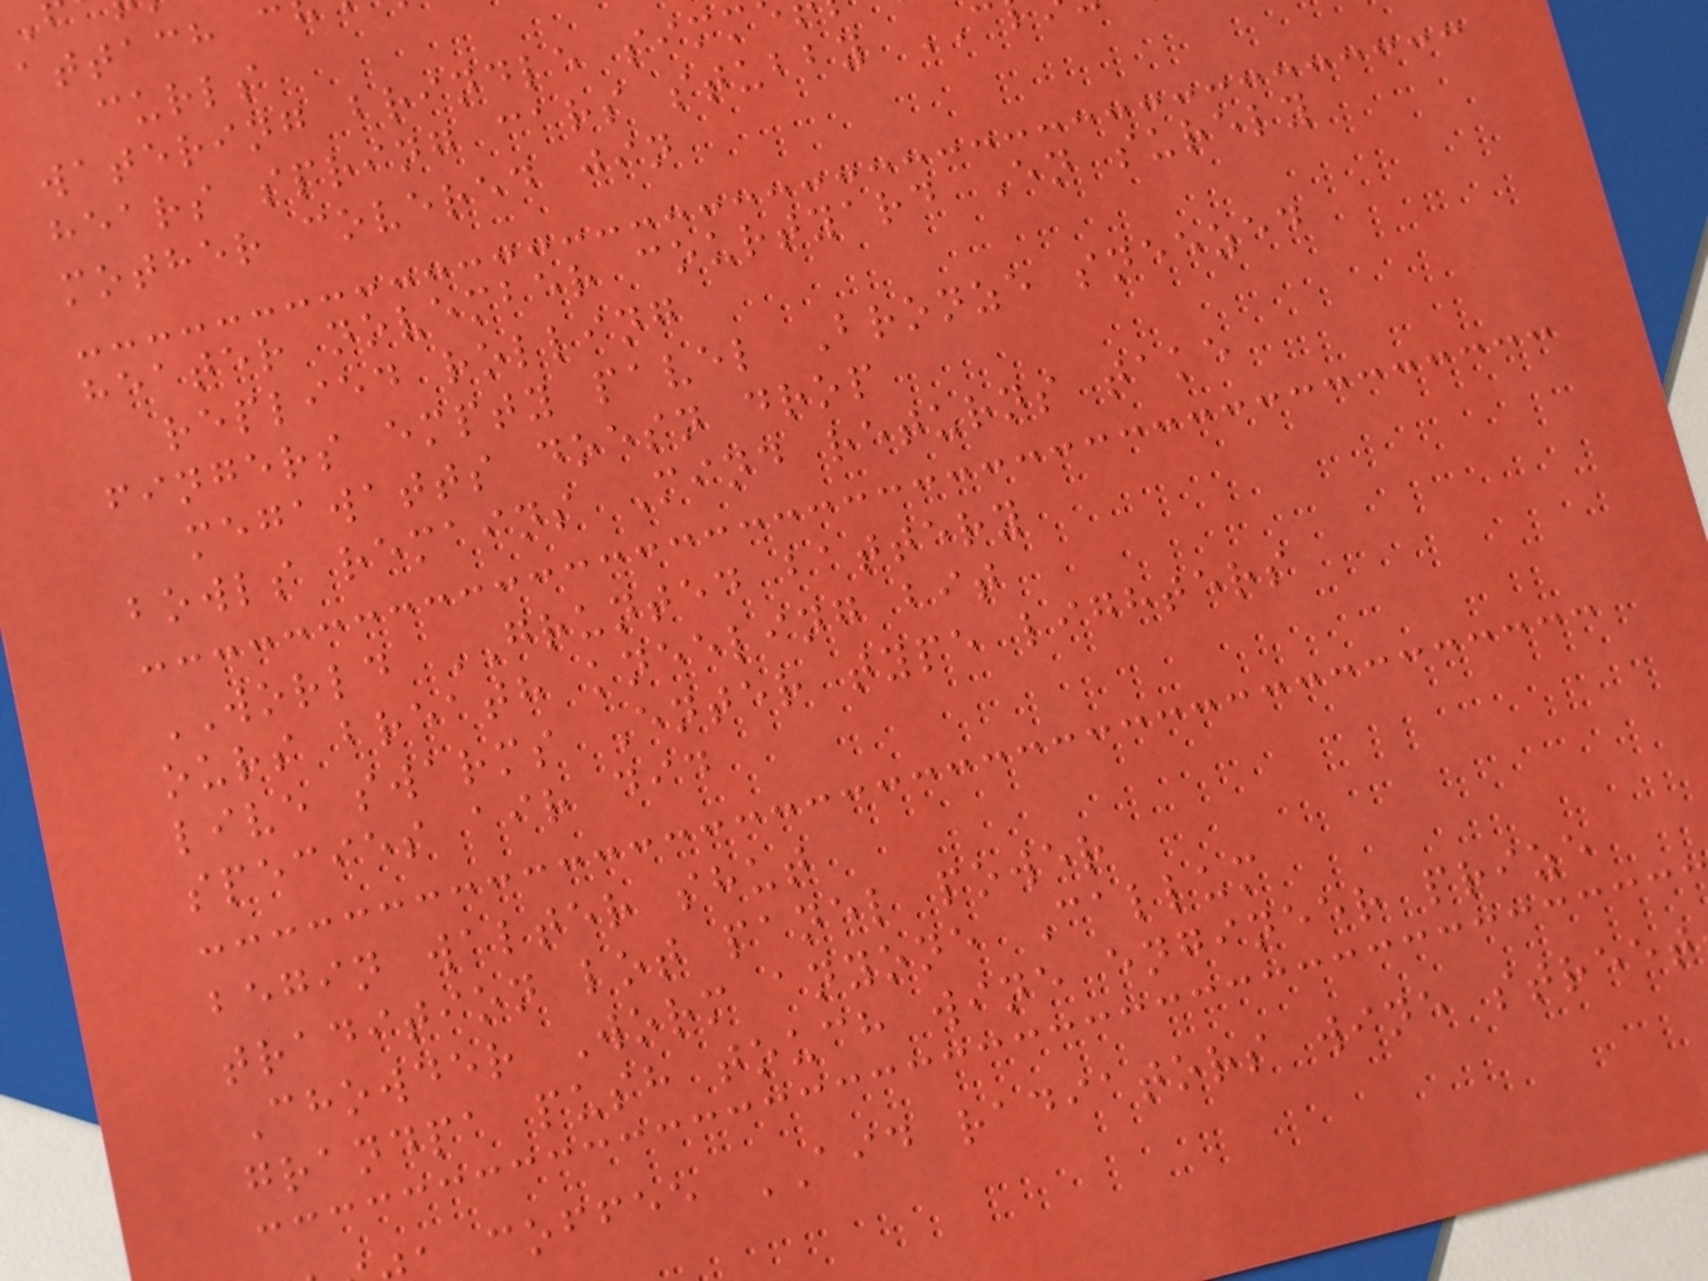curls
watering brindle simm
hears spring cars stubby
mother covered jin
heater november courtyard En surely
replied rolling
fingers empty pavel Bronze sneezed
megawatts doesn drop
bowls remains Mind returns take
WORLD GRUNTED battery
ours breath kneeling bit
live swarms Enter type lighters
species air did
begin walter shut
tradition lot panel power
Chowder Worm anyone Callum
grandpa push touch wine engineer prize
coffee AID radiators wine street
